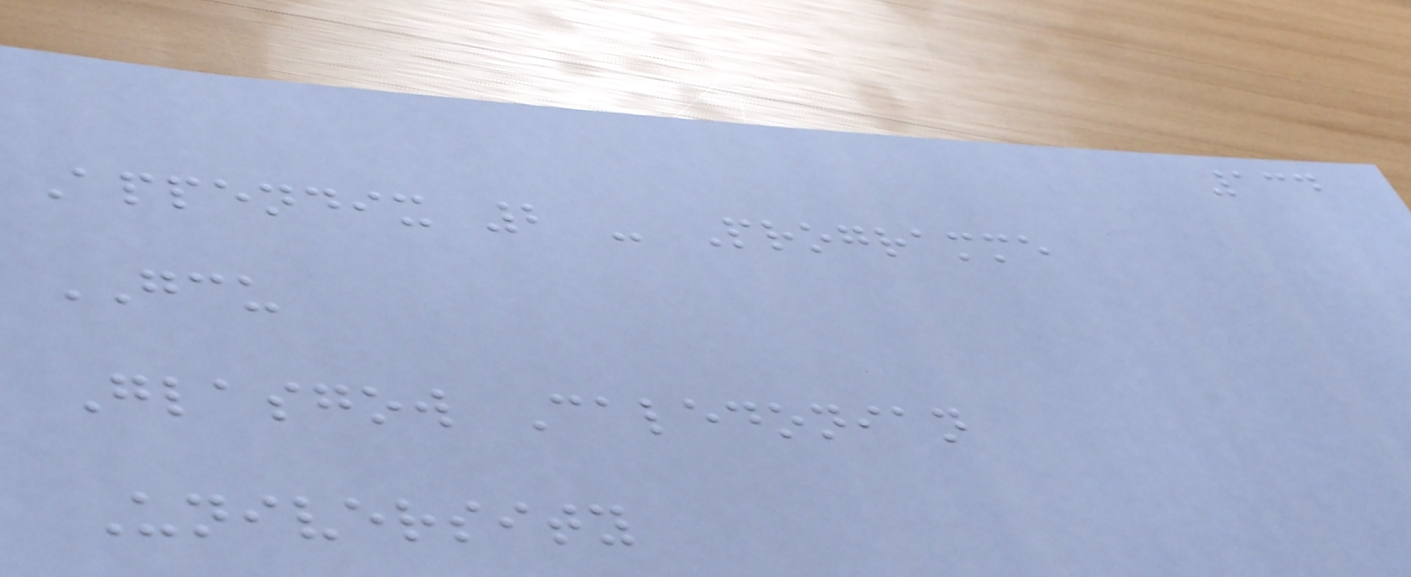134
Appendix 2 - Programme
GCU
Glasgow Caledonian
University
